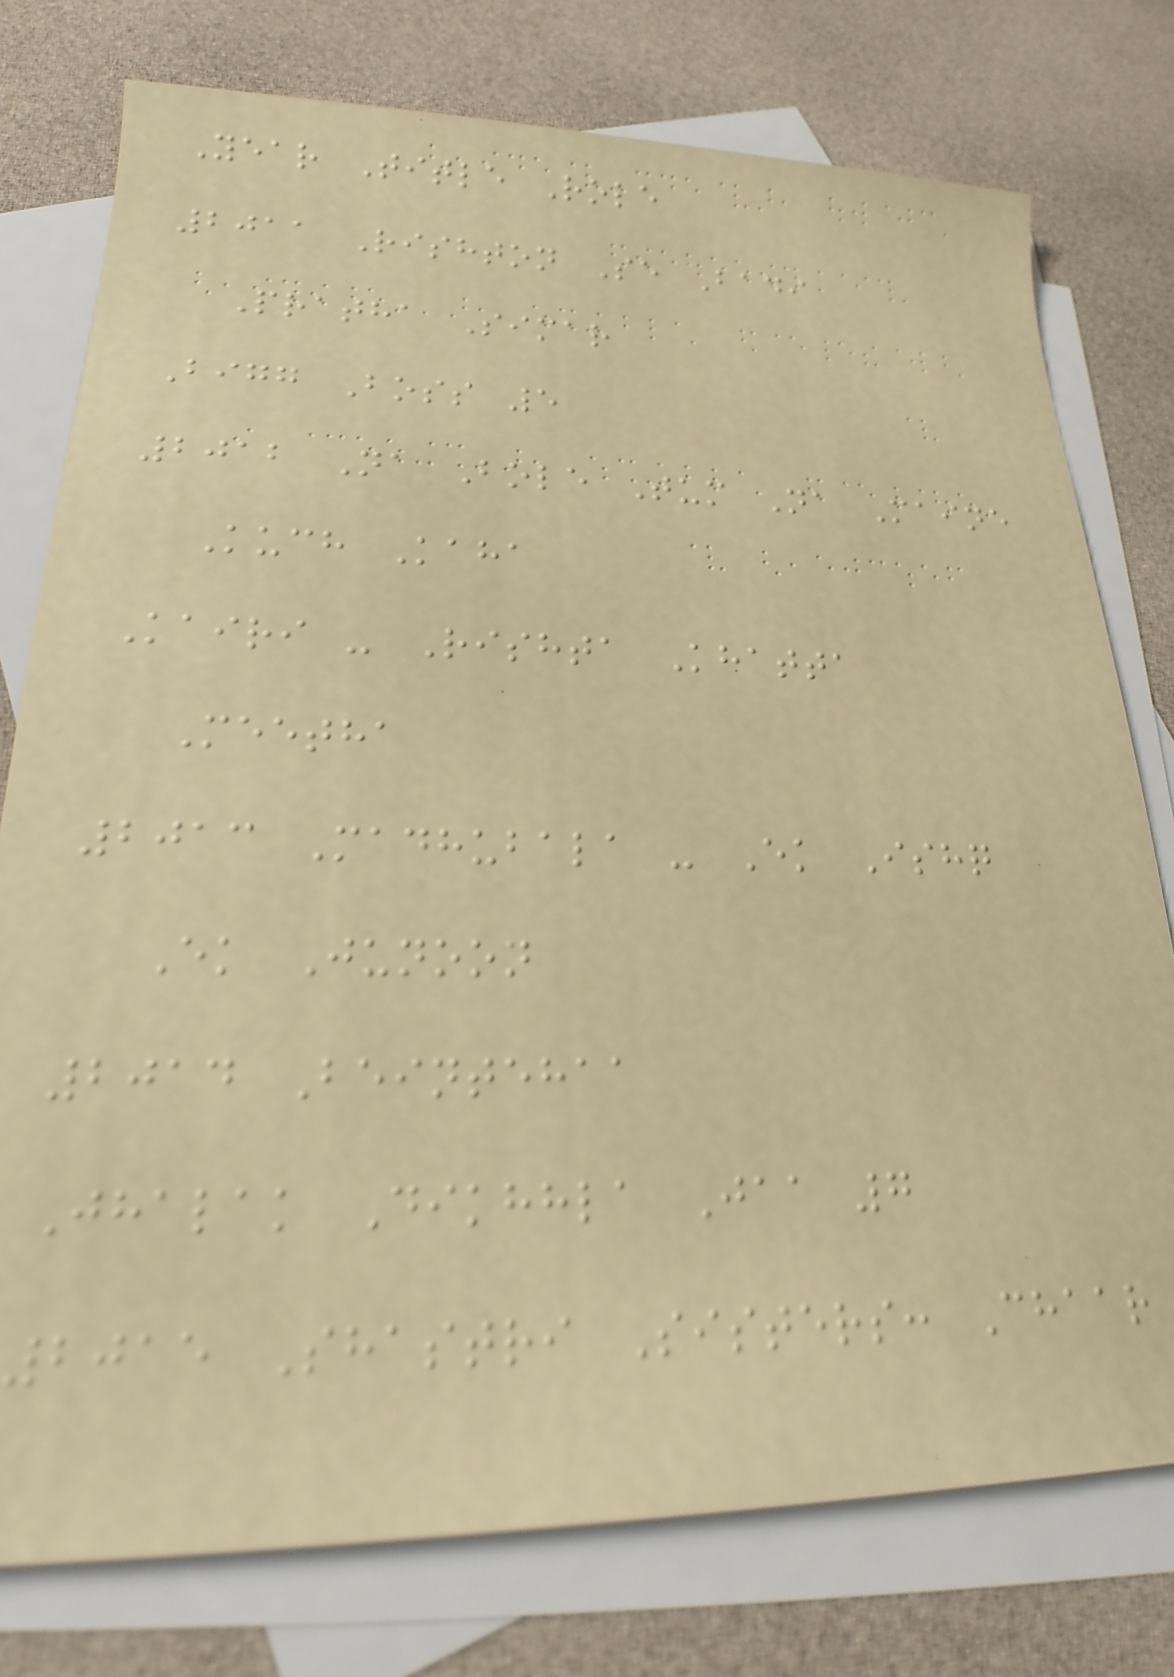Year Title Role
2011 Rishton Se Badi
Pratha Simar
Bigg Boss 5
2012 Na Bole Tum Na Maine
Kuch Kaha
Kairi - Rishta Khatta
Meetha
2013 Madhubala - Ek Ishq
Ek Junoon
2014 Beintehaa
Jhalak Dikhhla Jaa 7
2015 Shastri Sisters: Chaar
